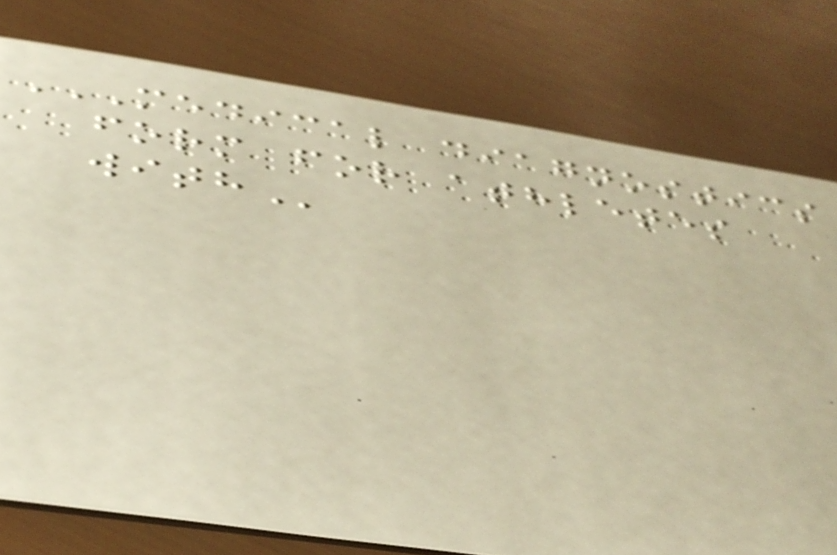MEDICAL DIAGNOSTICS
FORM FOR ATHLETES
WITH
